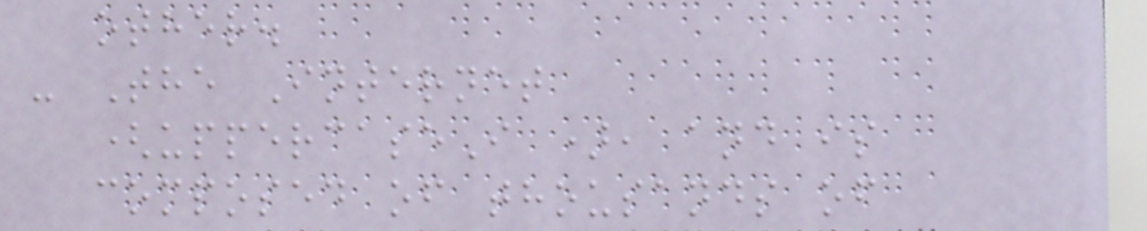other.
- The Internet
(uppercaseI ), and is
composed of thousands of
